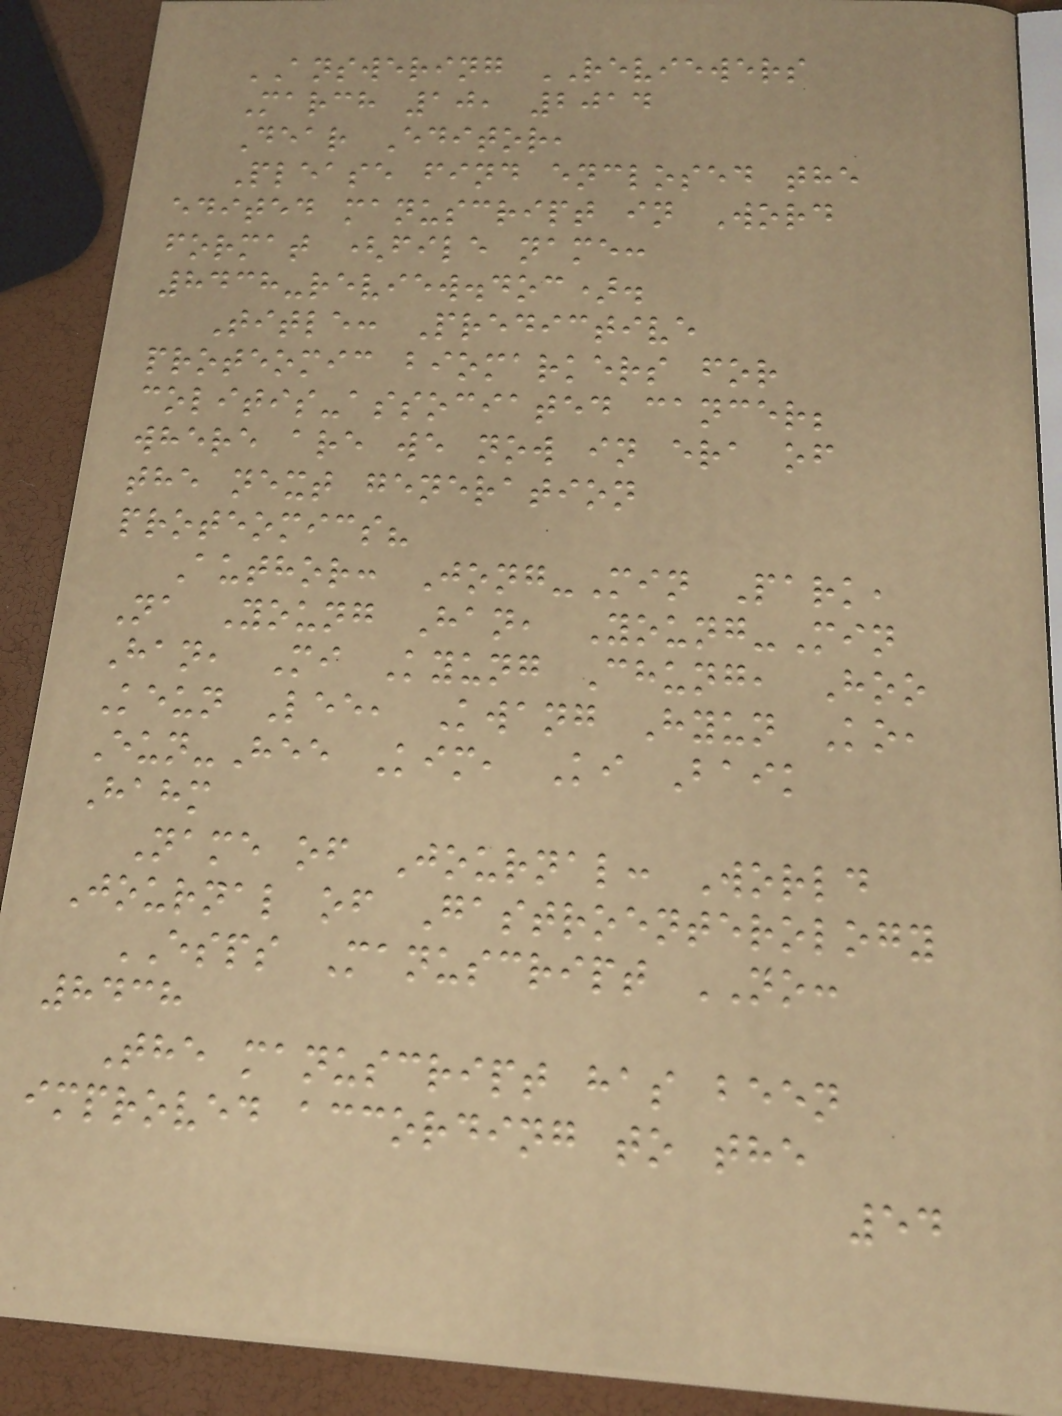ANSWERING REVIEWERS
March 10, 2014
Dear Editor,
Please find enclosed the
edited manuscript in Word
format (file name:
8438-review.doc).
Title: Predictive
proteomic biomarkers for
colitis-associated cancer;
where are we now in era of
the next generation
proteomics?
Author: Jong-Min Park,
Na Young Han, Young-Min
Han, Mi Kyung Chung, Hoo
Keun Lee, Kwang Hyun Ko,
Eun-Hee Kim, Ki Baik
Hahm
Name of Journal: World
Journal of Gastroenterology
ESPS Manuscript NO:
8438
The manuscript has been
improved according to the
54
